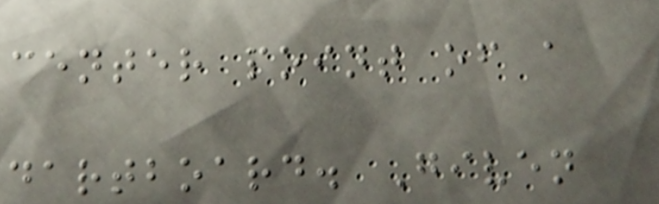center point of a
dartboard. Given
